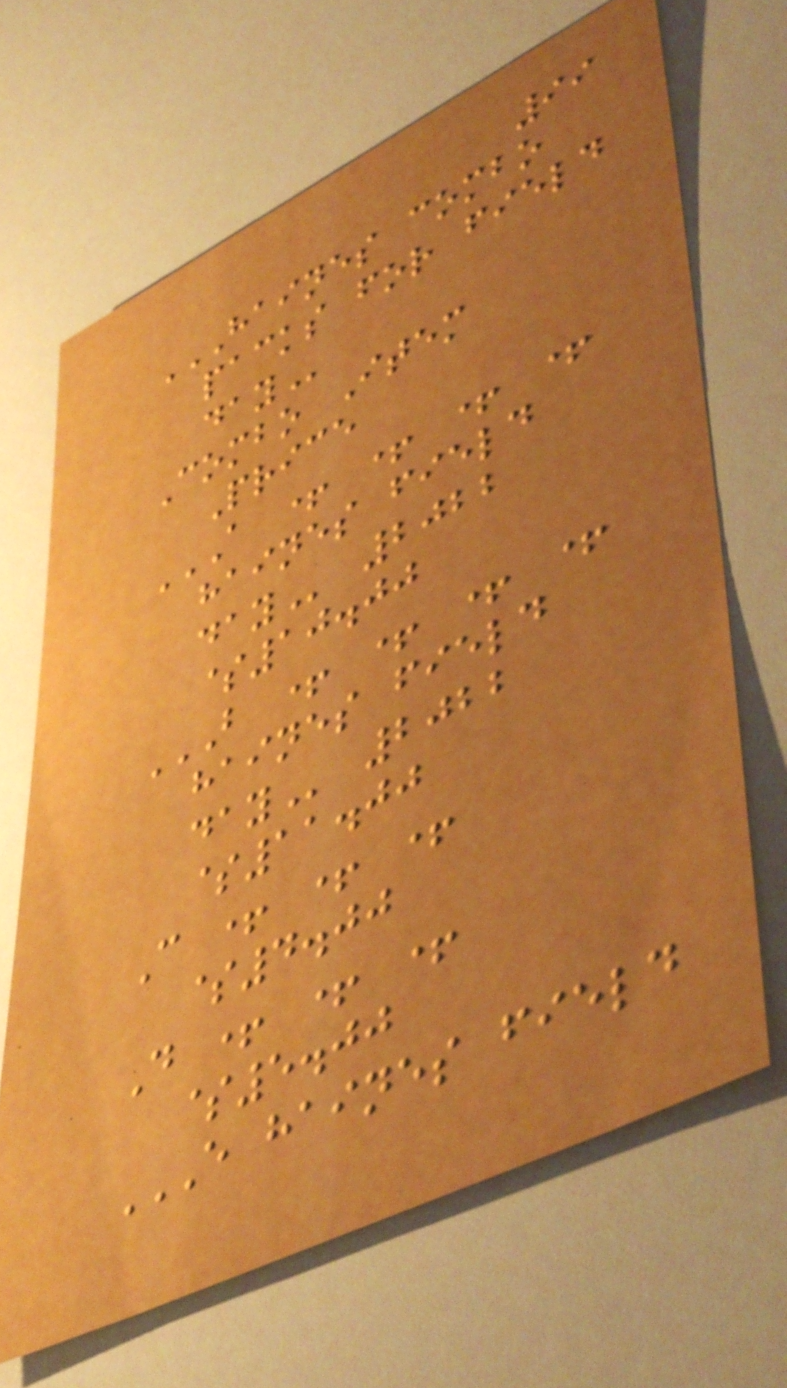99
HAINES COMBO
PACKS FOR FIELD
DAY
Combo Item
Price
A + + + +
HAINES FIELD
DAY 2022
$10.00
B + + + +
HAINES FIELD
DAY 2022
$11.00
C + + +
$4.00
D + + +
$5.00
E HAINES FIELD
